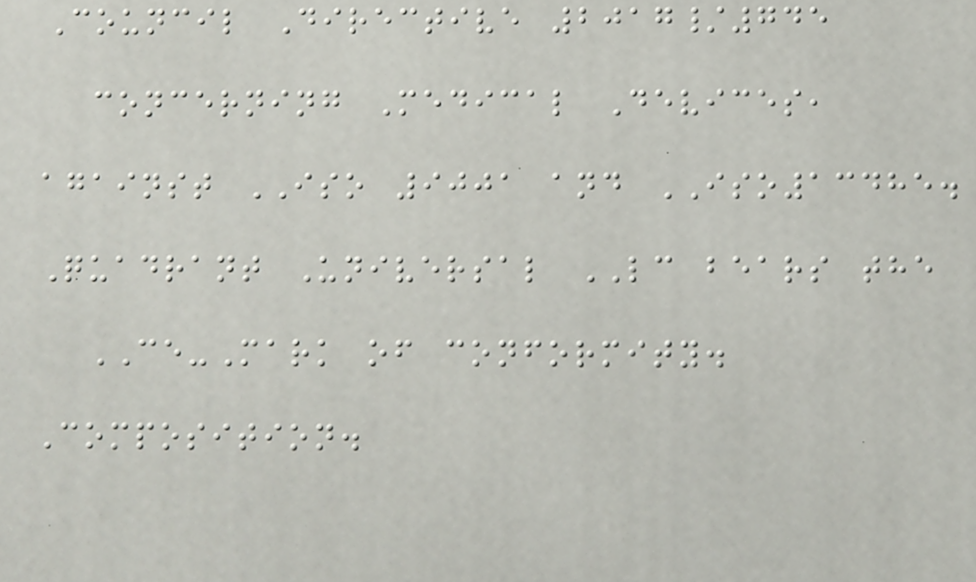Council Directive 2017/745
concerning Medical Devices,
against ISO 9001 and ISO13485.
Quadrant Universal LC bears the
CE-Mark of conformity.
Composition.
